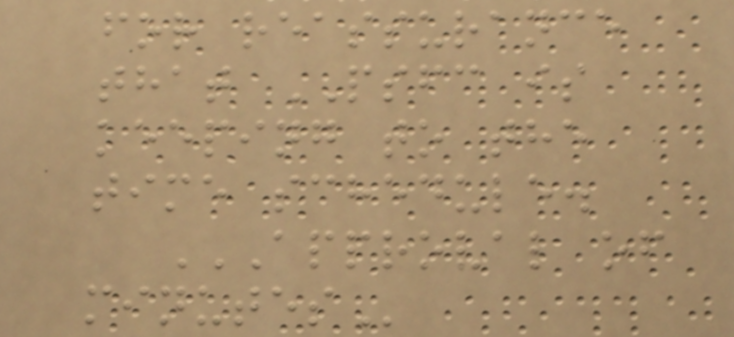for reassurance
that PSFC is
keeping to the
time schedule.
APPROVAL OF
MINUTES
